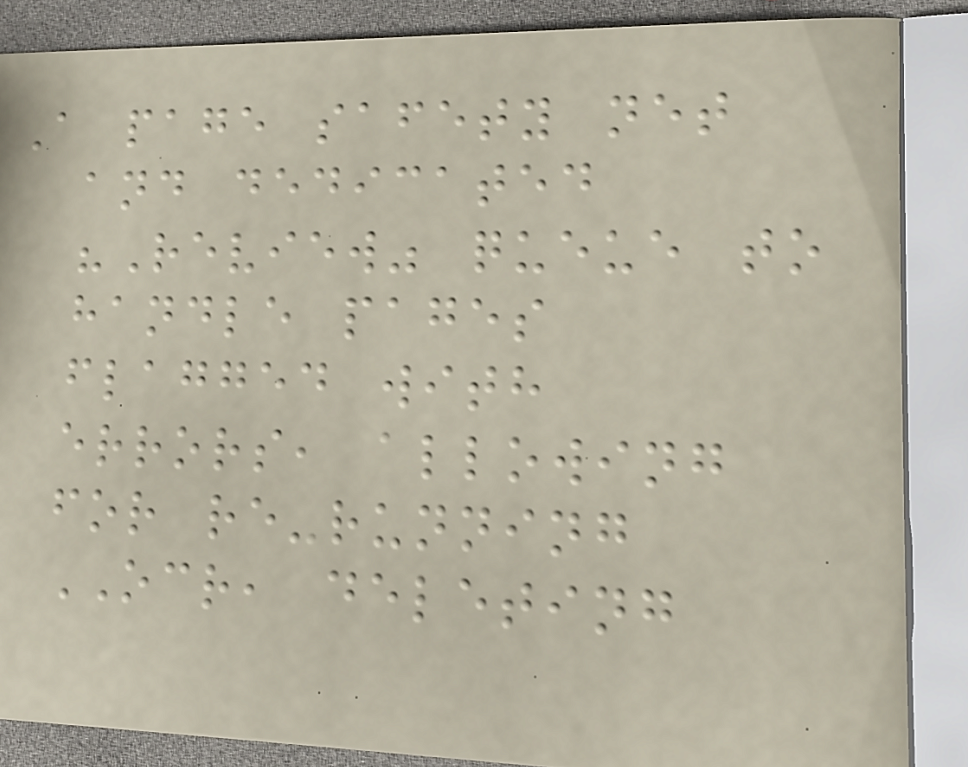A page safety net
and dedicated
"Review" queue to
handle pages
flagged with
errors, allowing
for re-running
OCR, deleting
